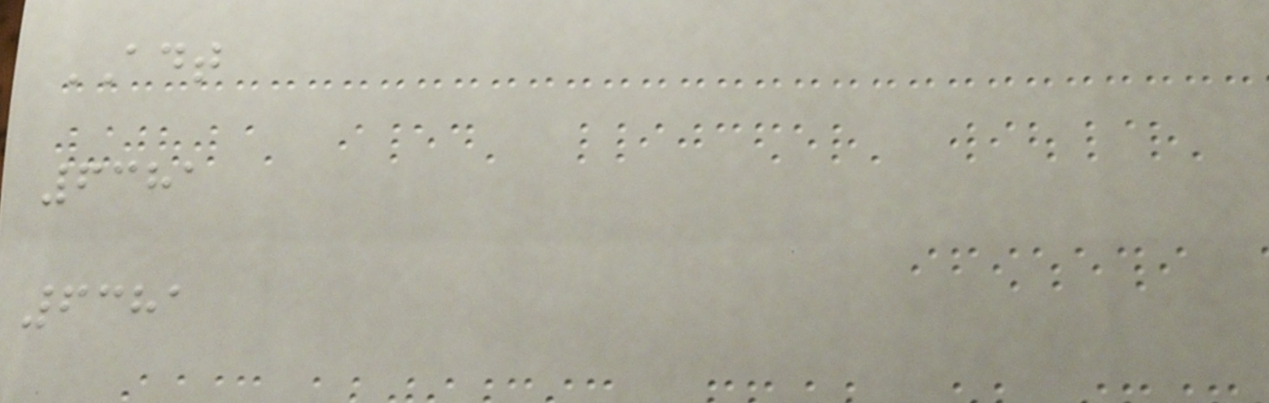ADT
6381
6381
